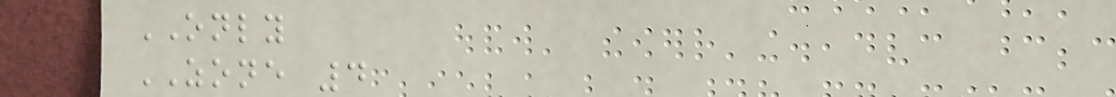ONLY
ZONE 4
